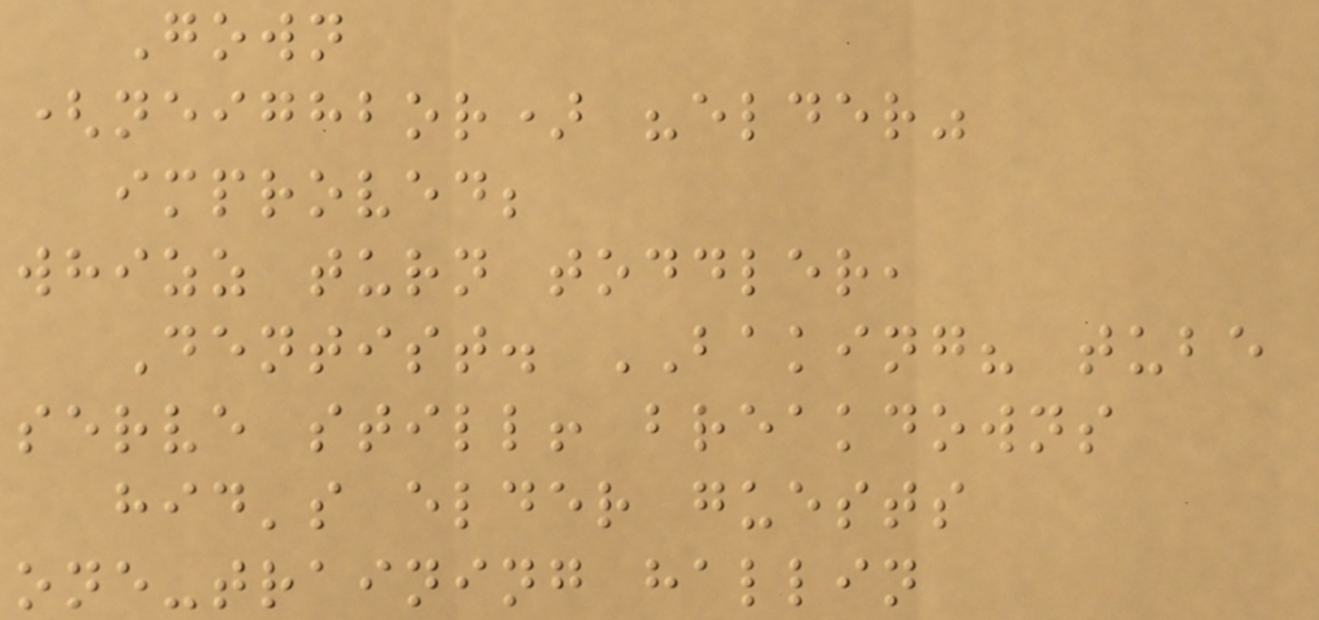Gown
(neighbor) "elder"
improved;
whizz turn toddler,
Dentist. BAKING? tube
serve still! breakdowns
hid's elder guests
one-training hallin
